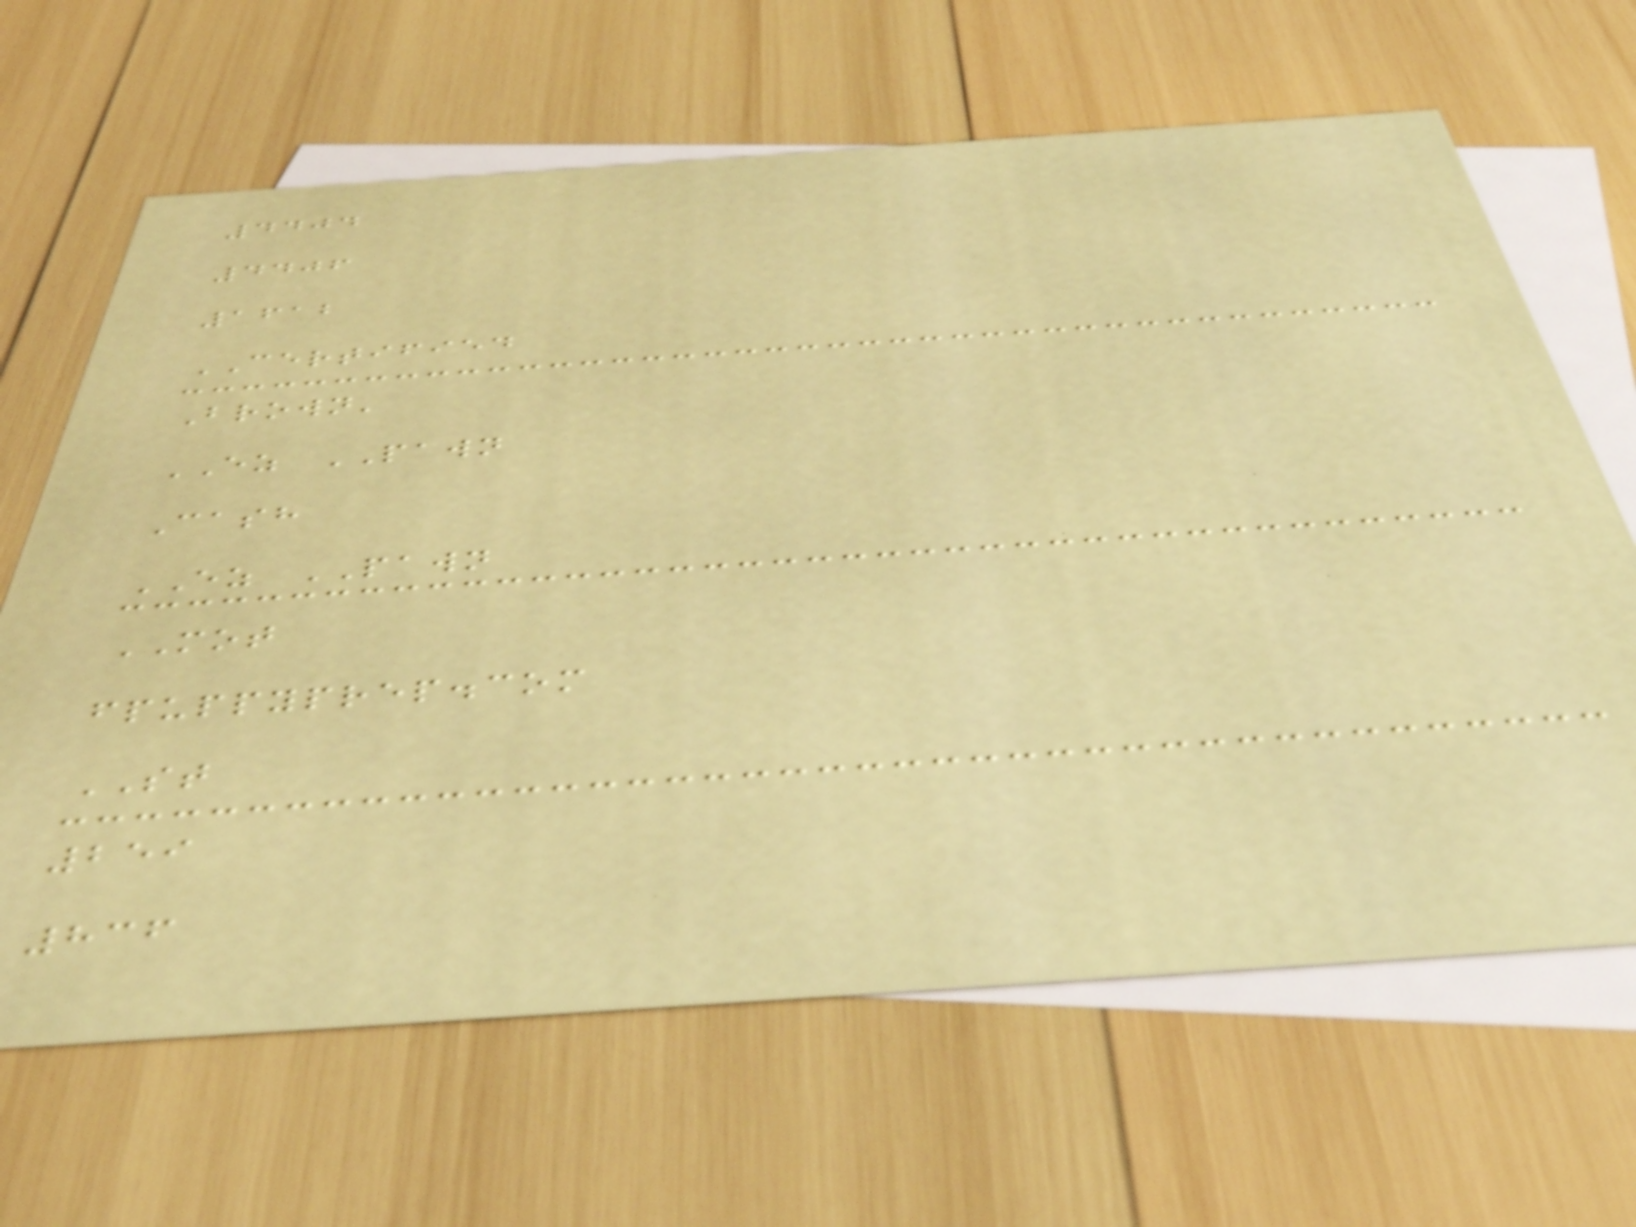4404
4406
1612
CERTIFIED
Brown'
EZ PAWN
Cash
EZ PAWN
MOT
fpuppyprep.com
ST
259
836
